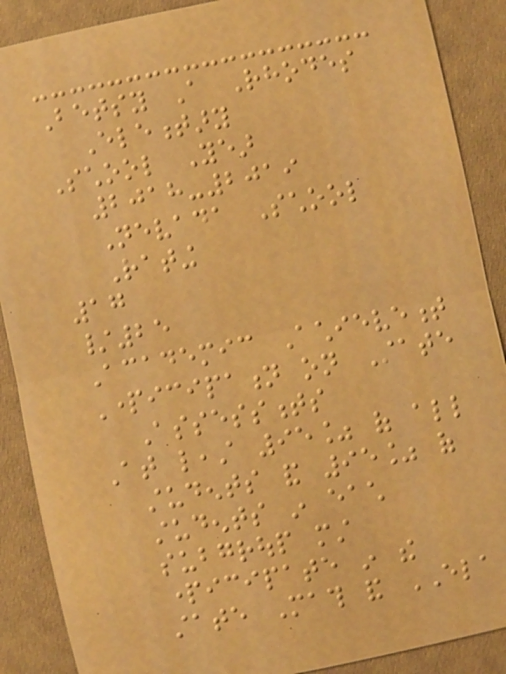Betsy A Rhodes
Elementary
School Year
2018-2019
Nevada School
Rating
17
/25
Academic Achievement
Participation on State
Assessments
At least 95% of all
students and 95% of
students in each
subgroup must
participate in the
state Math and ELA
